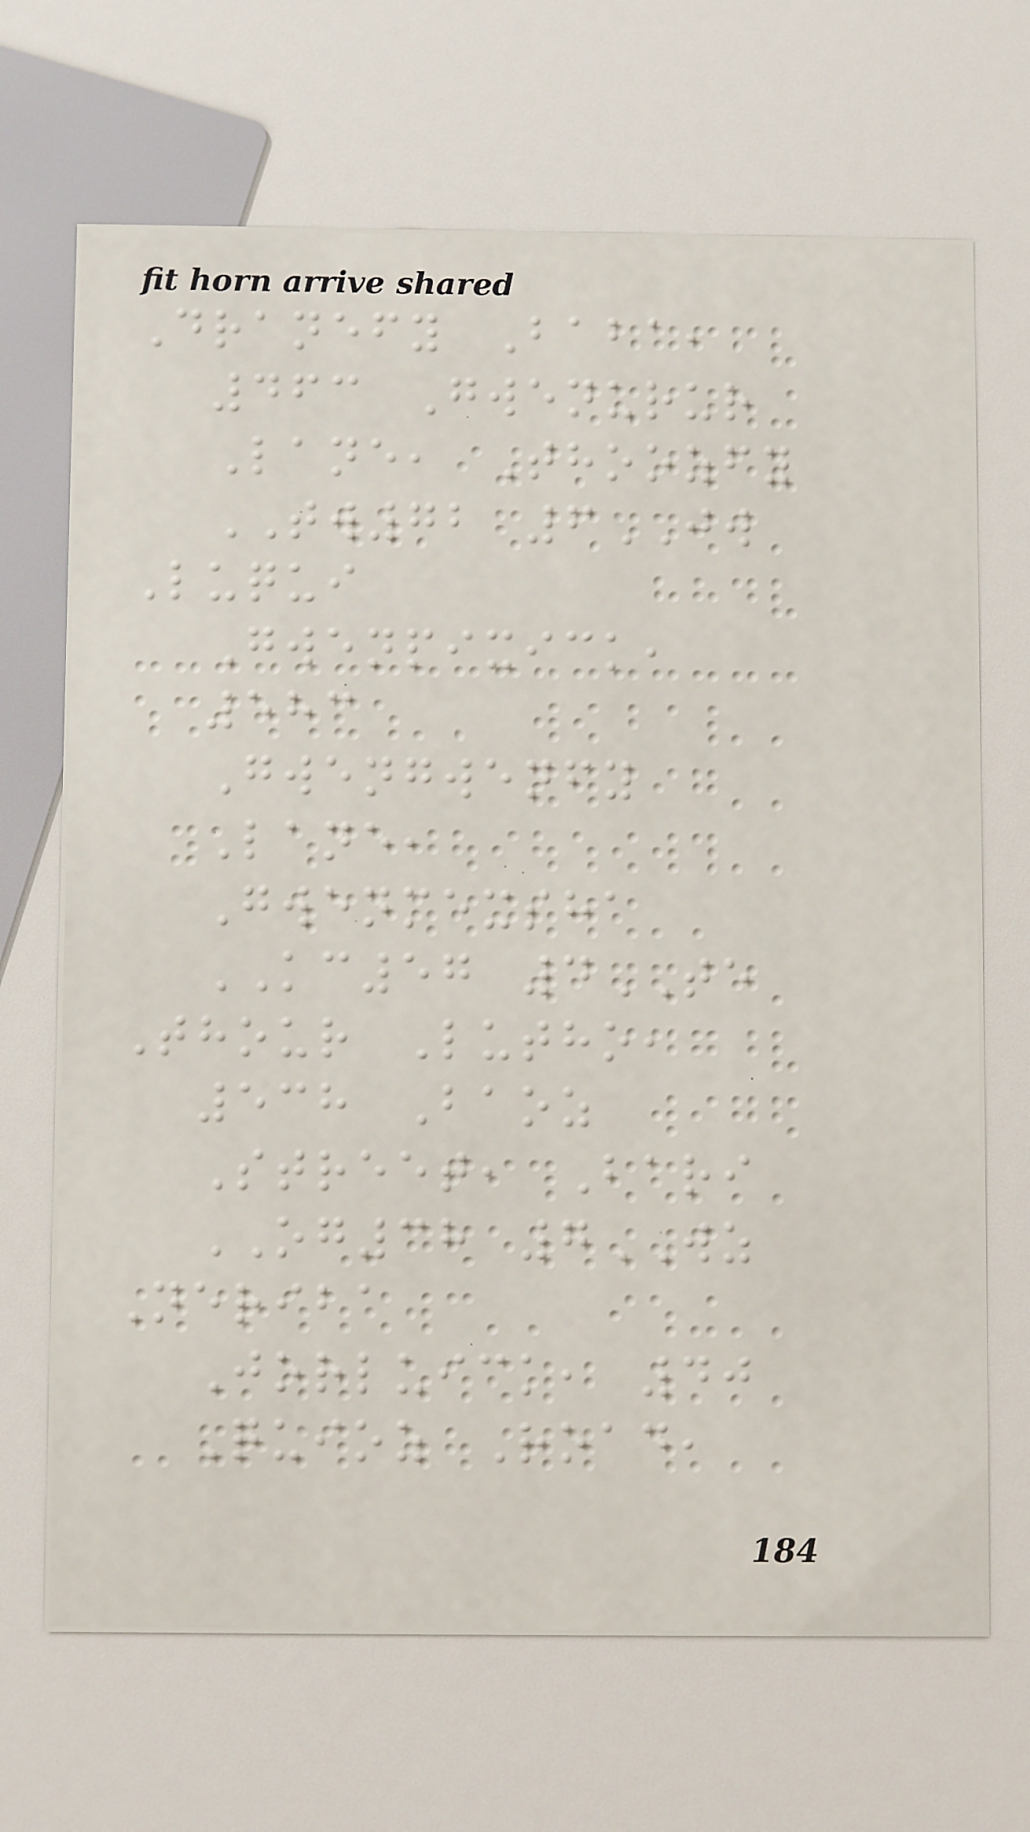Dranefy Baba,
463 Gwenurur
Lane, Thoozfy
TW72 6JW
Luqui
Gwenpixick,
583
Gwengwenfy
Lane,
Gwenmexsha
KC57 4TE
Thour Lutho,
538 Baoz
Street, Bari
OG38 7WZ
Neriba
Jorluick, 40
Quioz Road,
